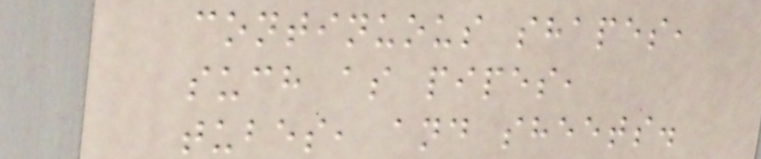continuous shapes,
such as pipes,
tubes, and sheets.
